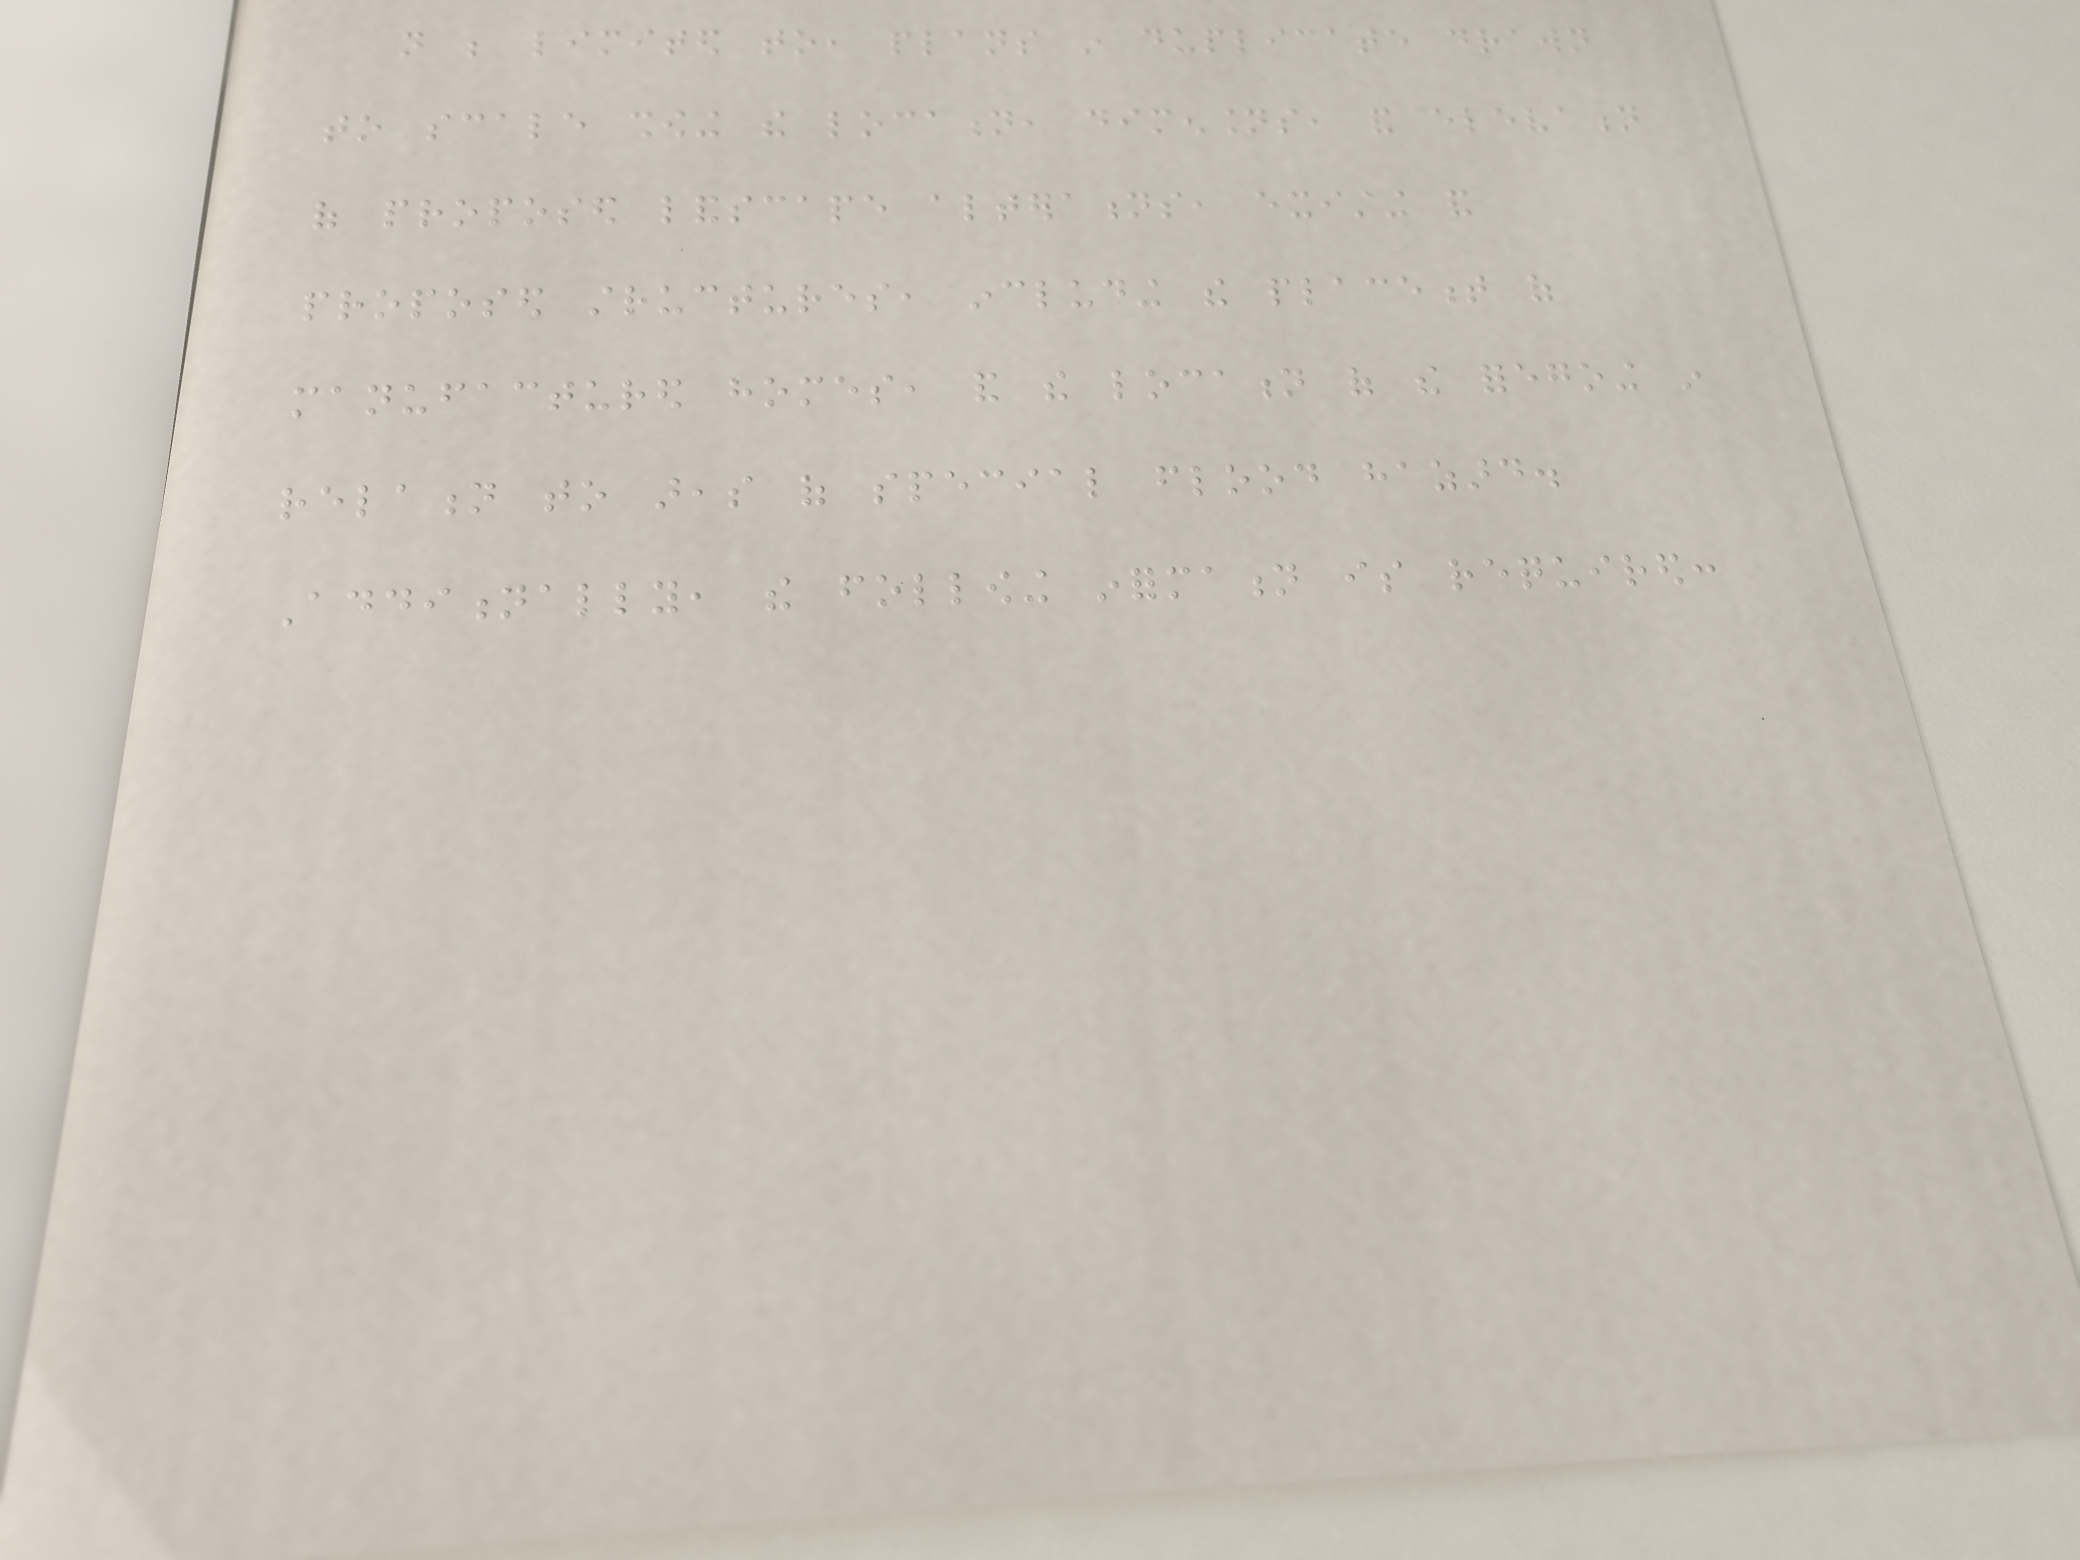not be limited to, plans in duplicate drawn
to scale showing the location, dimensions, and elevation
of proposed landscape alterations, existing and
proposed structures, including the placement of
manufactured homes, and the location of the foregoing in
relation to areas of special flood hazard.
Additionally, the following information is required:
